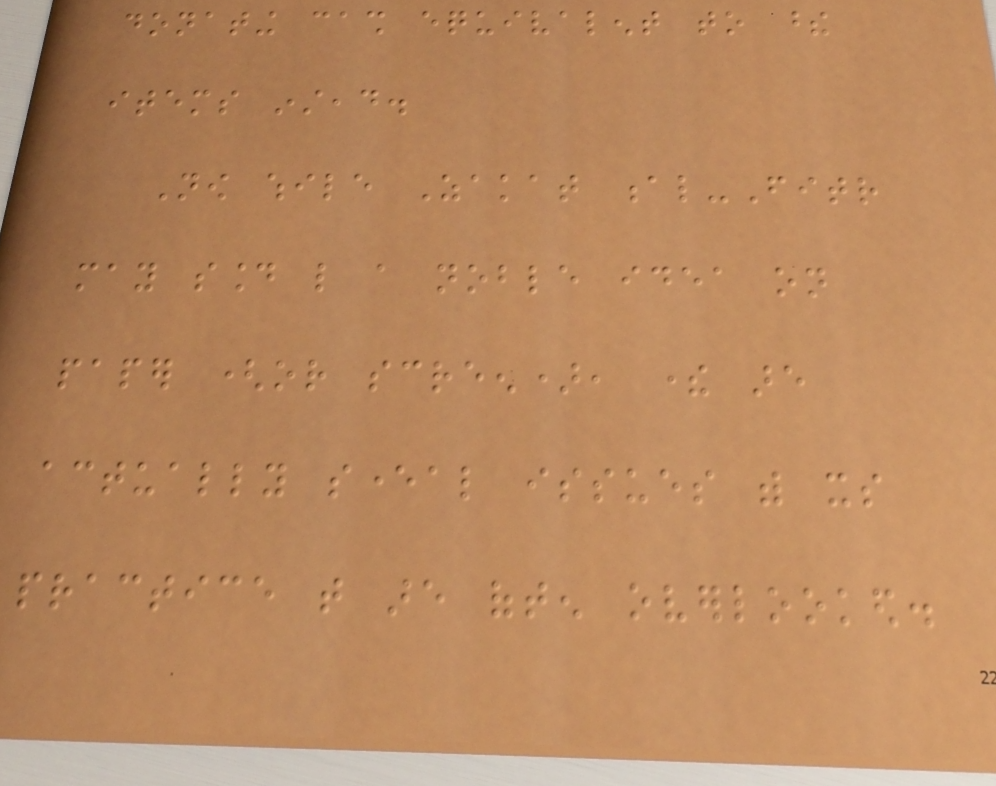donating cash equivalent to these
items instead.
Now while Zakat al-Fitr
may sound like a noble idea on
paper (or screen), there are
actually several issues with its
practice that are often overlooked.
